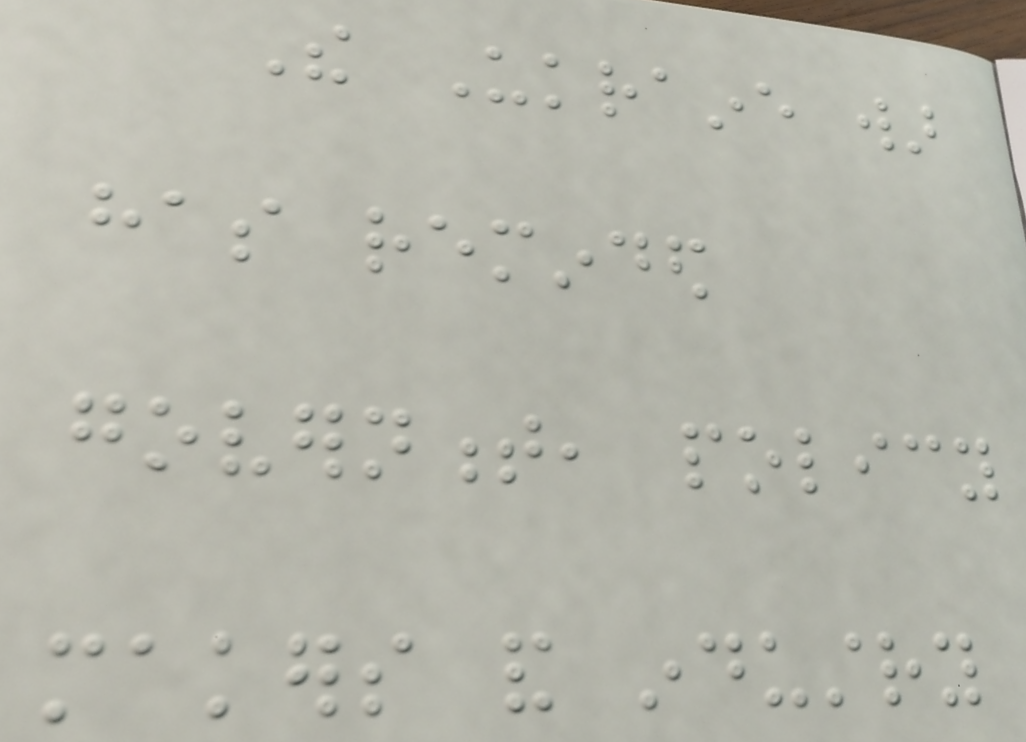The Ukraine war
has reminded
government, policy
makers and industry
